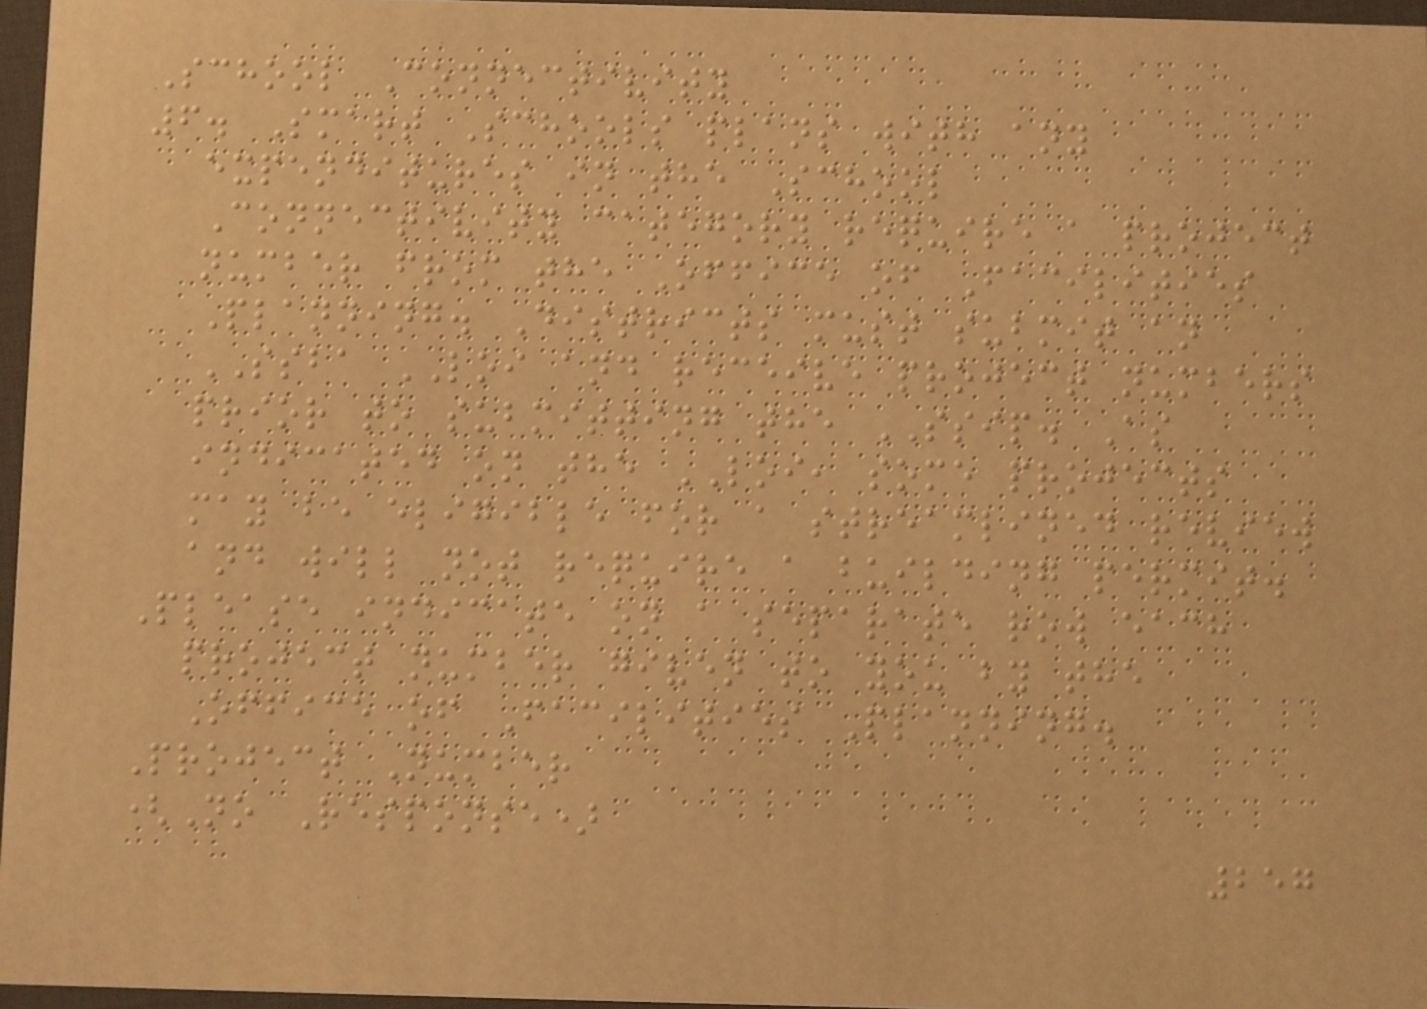School Connectivity
6. Smart Schools plans with any
expenditures in the School
Connectivity category require a project
number from the Office of Facilities
Planning. Districts must submit an
SSBA LOI and receive project numbers
prior to submitting the SSIP. As
indicated on the LOI, some projects
may be eligible for a streamlined review
and will not require a building permit.
Please indicate on a separate row each
project number given to you by the
Office of Facilities Planning.
Project Number
(No Response)
257
